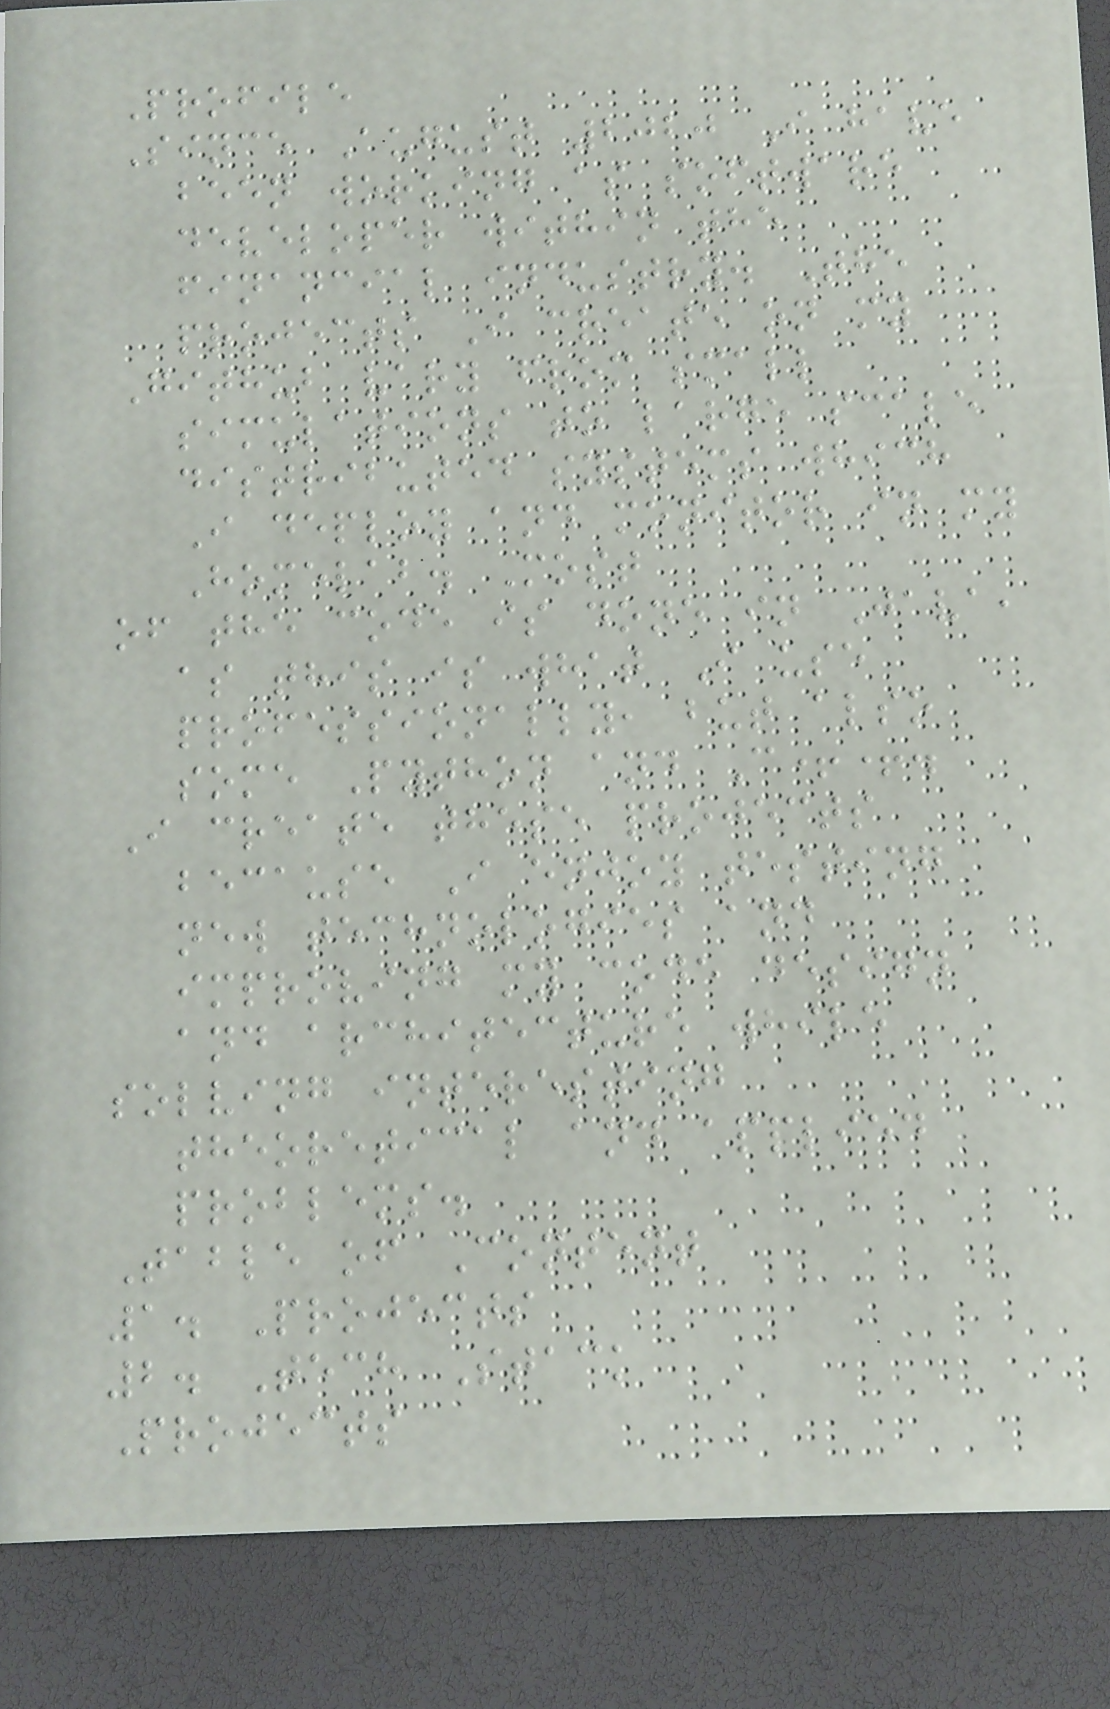Profile
Since August 2020 I have
been working as software
developer within the
financial industry. The
projects I create on my
Github vary from small
simulations to large scale
distributed systems which
I deploy and monitor in my
Homelab. Most
of the code is done in Java,
as this is what I use
professionally, but also
some Python and C++.
I create these projects
because I enjoy testing
new technologies and
improving my code design
and architecture while
solving interesting
theoretical and applied
problems.
Table of Content
1. Projects
2. Tech Stack
Projects
